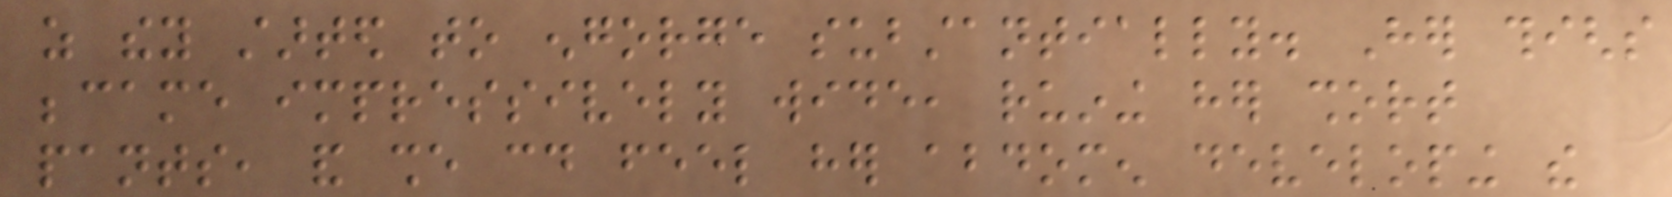as they started to engorge substantially. Her thighs
became impressively wide, ruining her short
pants, and she could feel her abdomen developing the
